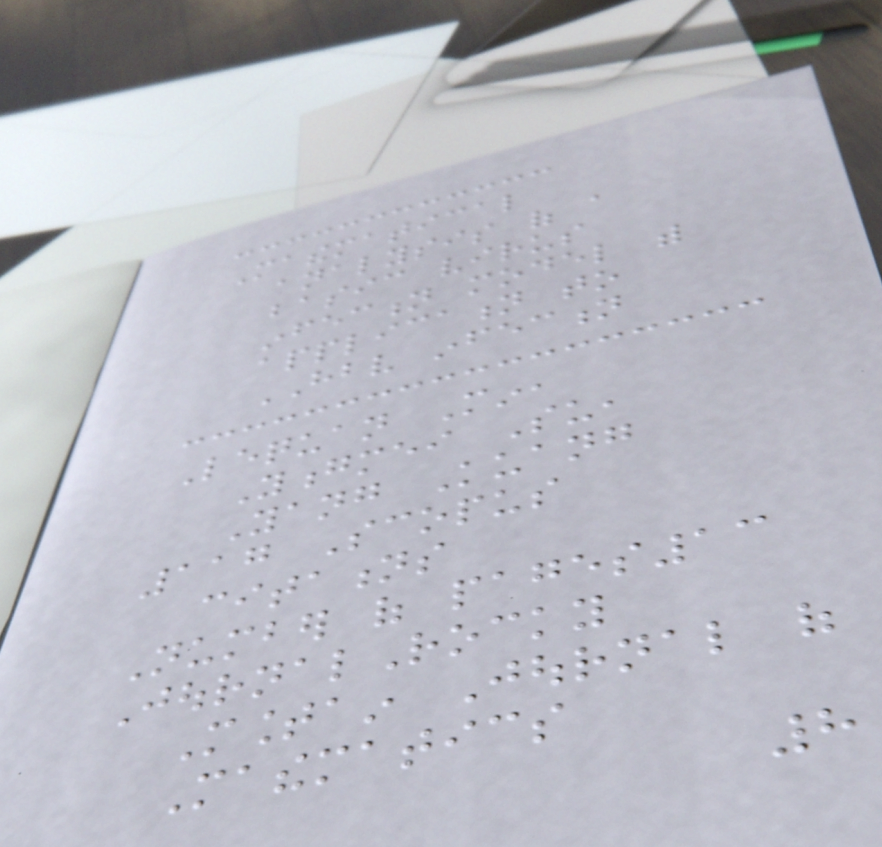Mathematical
analysis of a
basic virus
infection model with
application to
HBV infection
Lequan Min,
Yongmei Su,
Yang Kuang
117 Scopus
citations
Number of pages13
JournalRocky
Mountain Journal of
Mathematics
8
